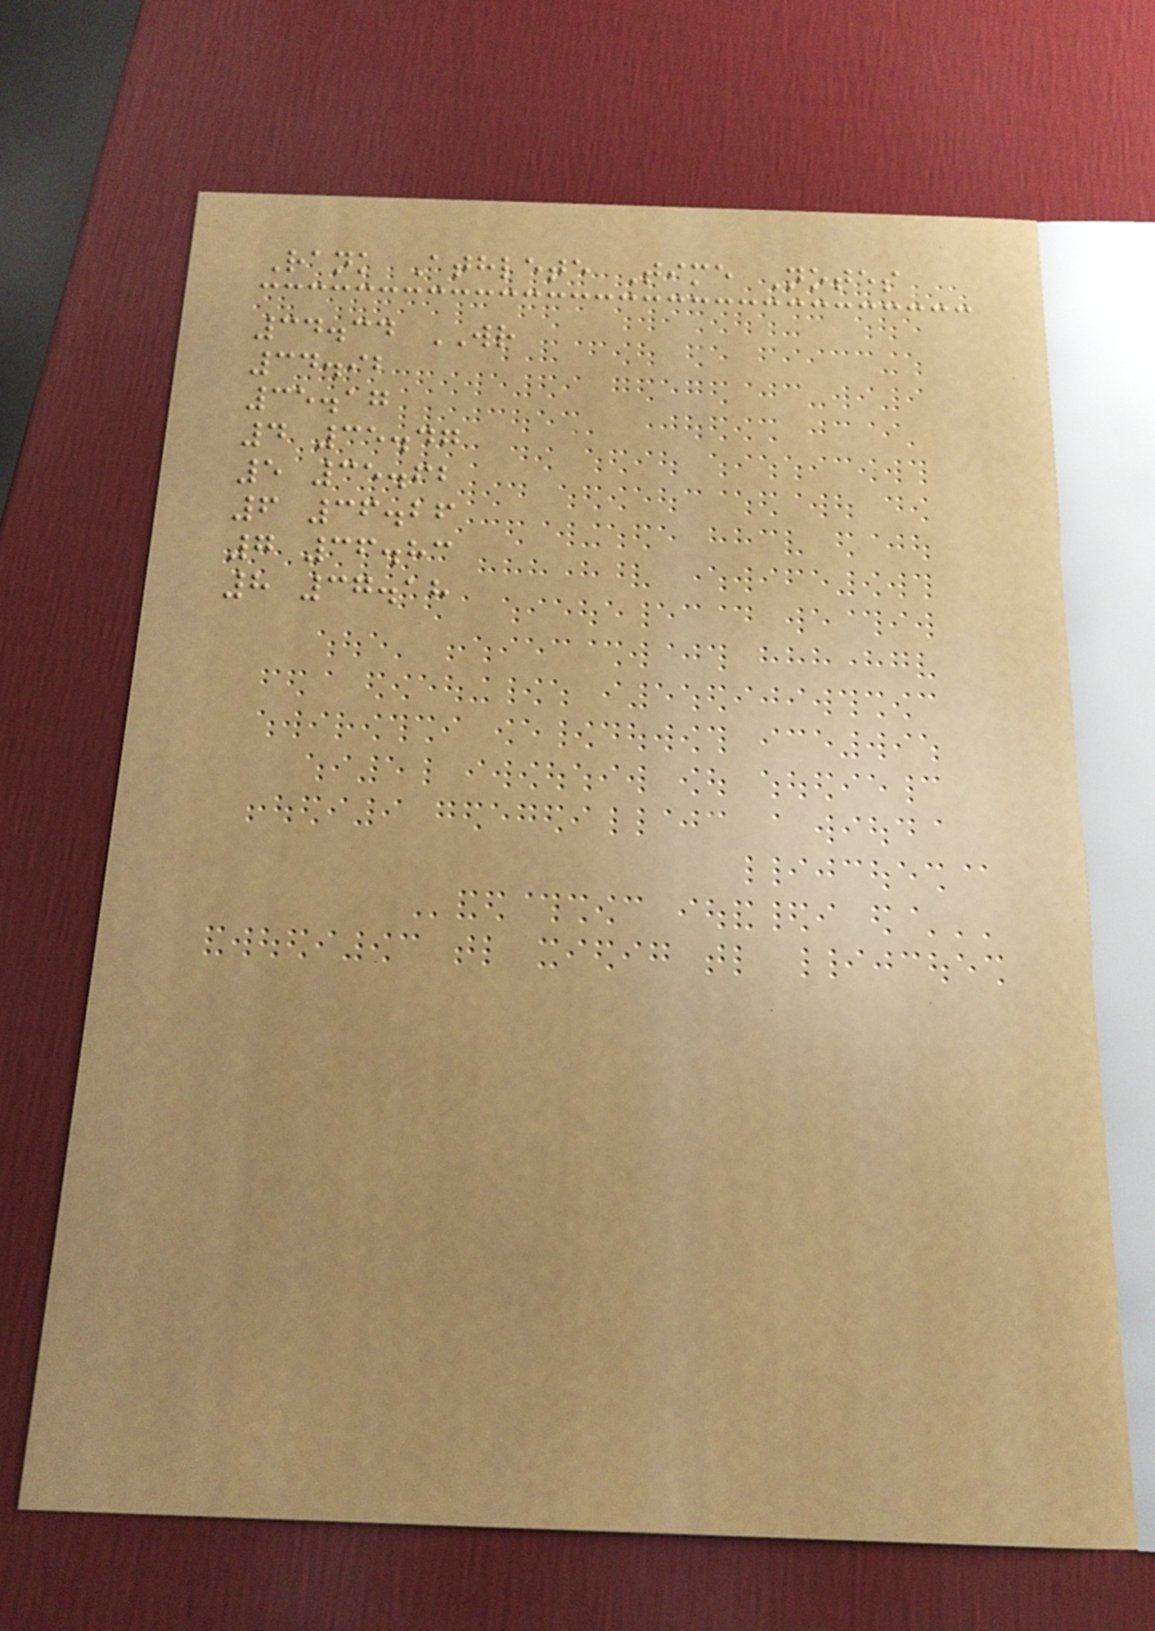Rank Athlete Time Notes
34.34 WR
34.92
35.17
4 35.47
5 35.62
6 36.26
7 36.83
8 37.18
